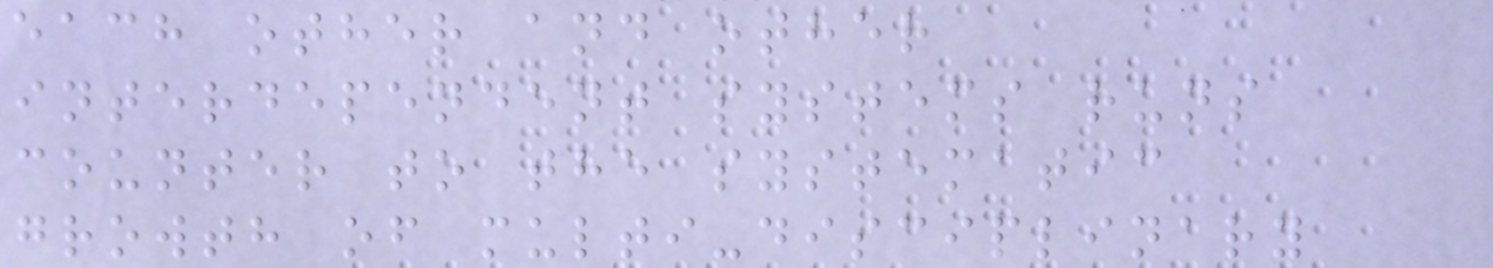each other and other
interdependent systems runs
counter to the systematic
growth of multi-disciplinary
